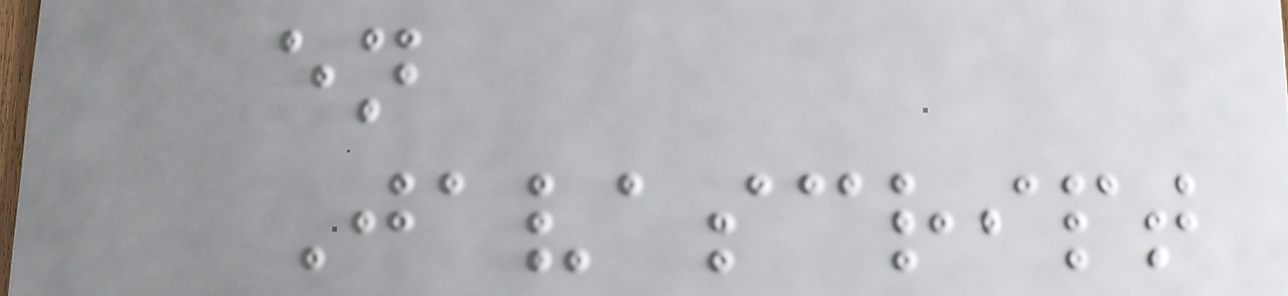en
Javascript
